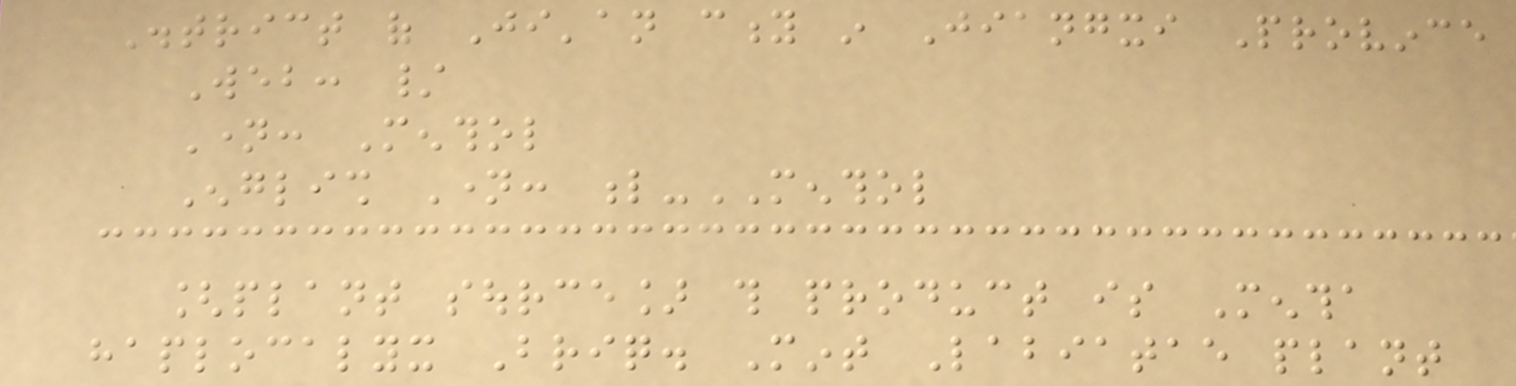District of Ji'an city in Jiangxi Province
Web: /
Name: Menthol
English Name: l-MENTHOL
[plant source] this product is Mentha
haplocalyx Briq. Mint Labiatae plant
